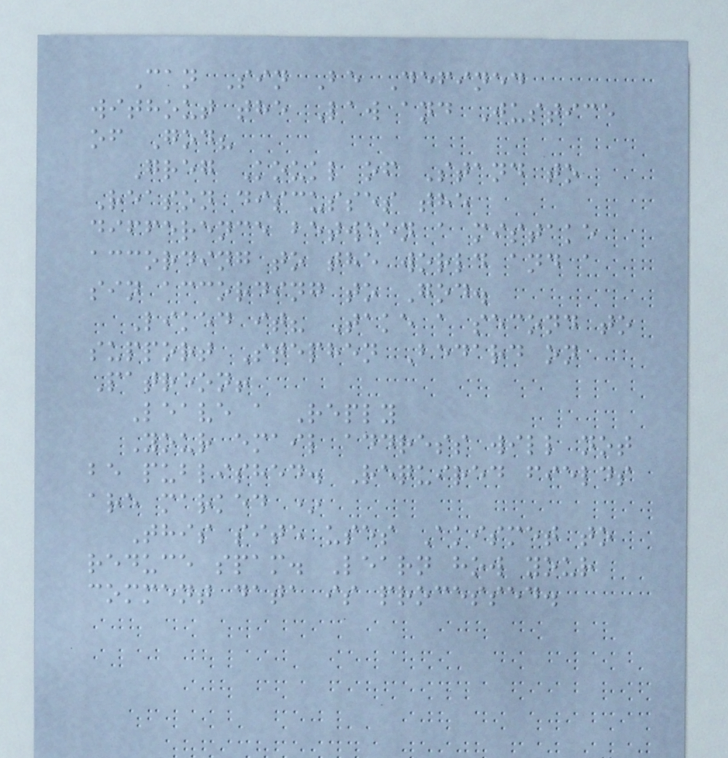Can Sin Be Defined
without the Law and Justice
of God?
Greg Koukl of Stand to
Reason discusses the
difference between a mistake
according to the world and a
sin according to God.
Liked it? Take a second to
support Stephen Bedard on
Patreon!
Leave a Reply
Your email address will not
be published. Required fields
are marked *
This site uses Akismet to
reduce spam. Learn how your
comment data is processed.
